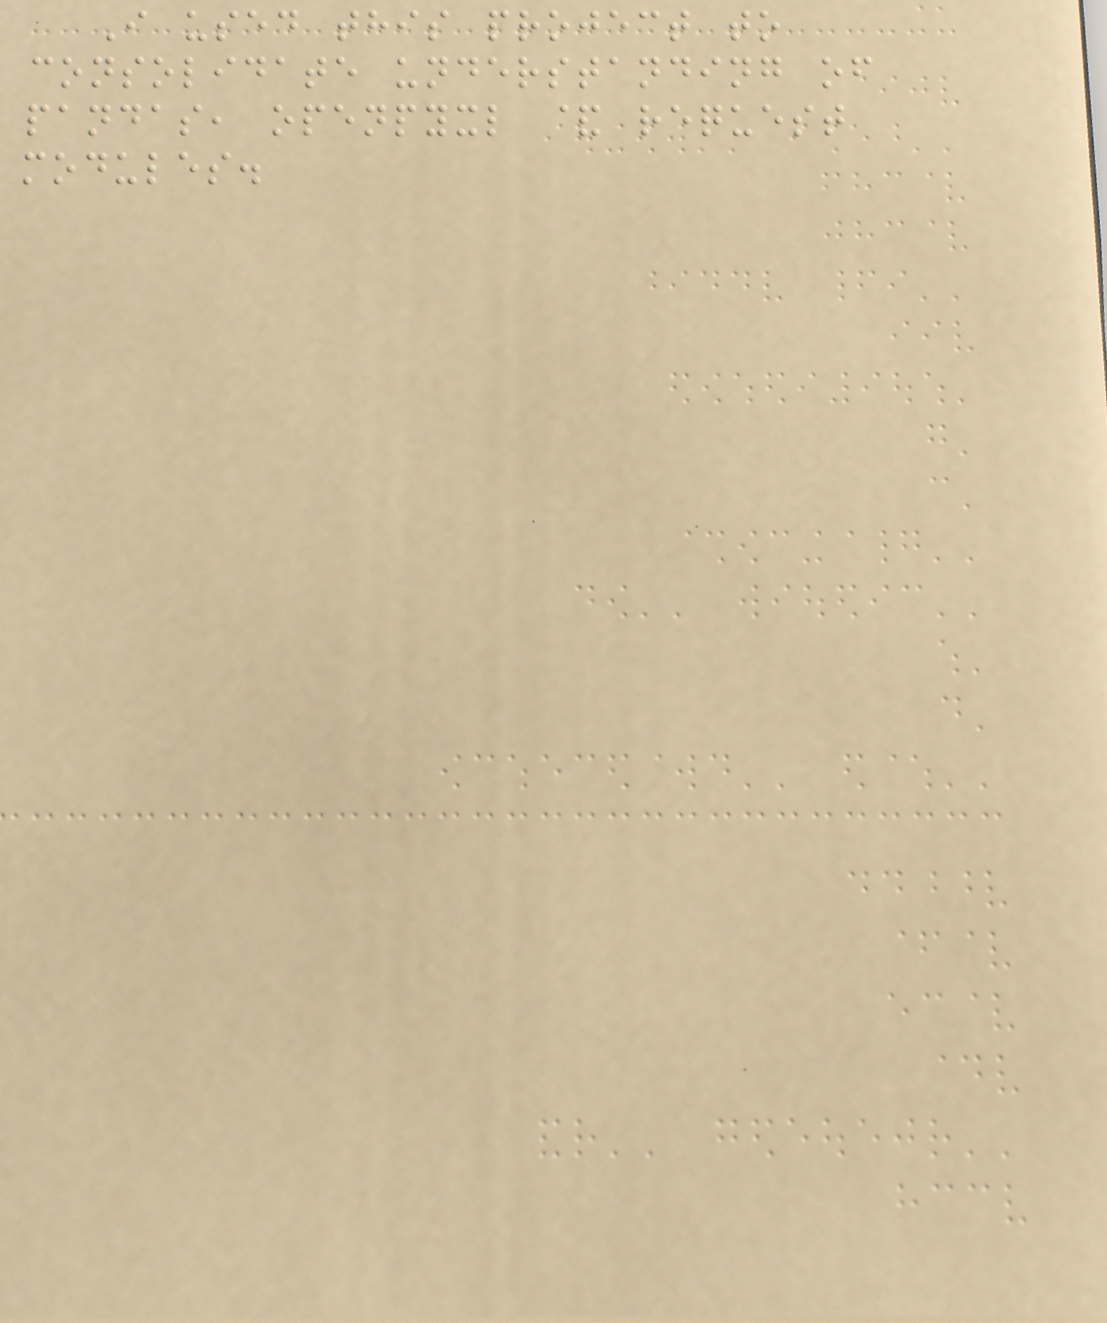I used this project to
consolidate understanding of
pandas, openpyxl & request
modules.
